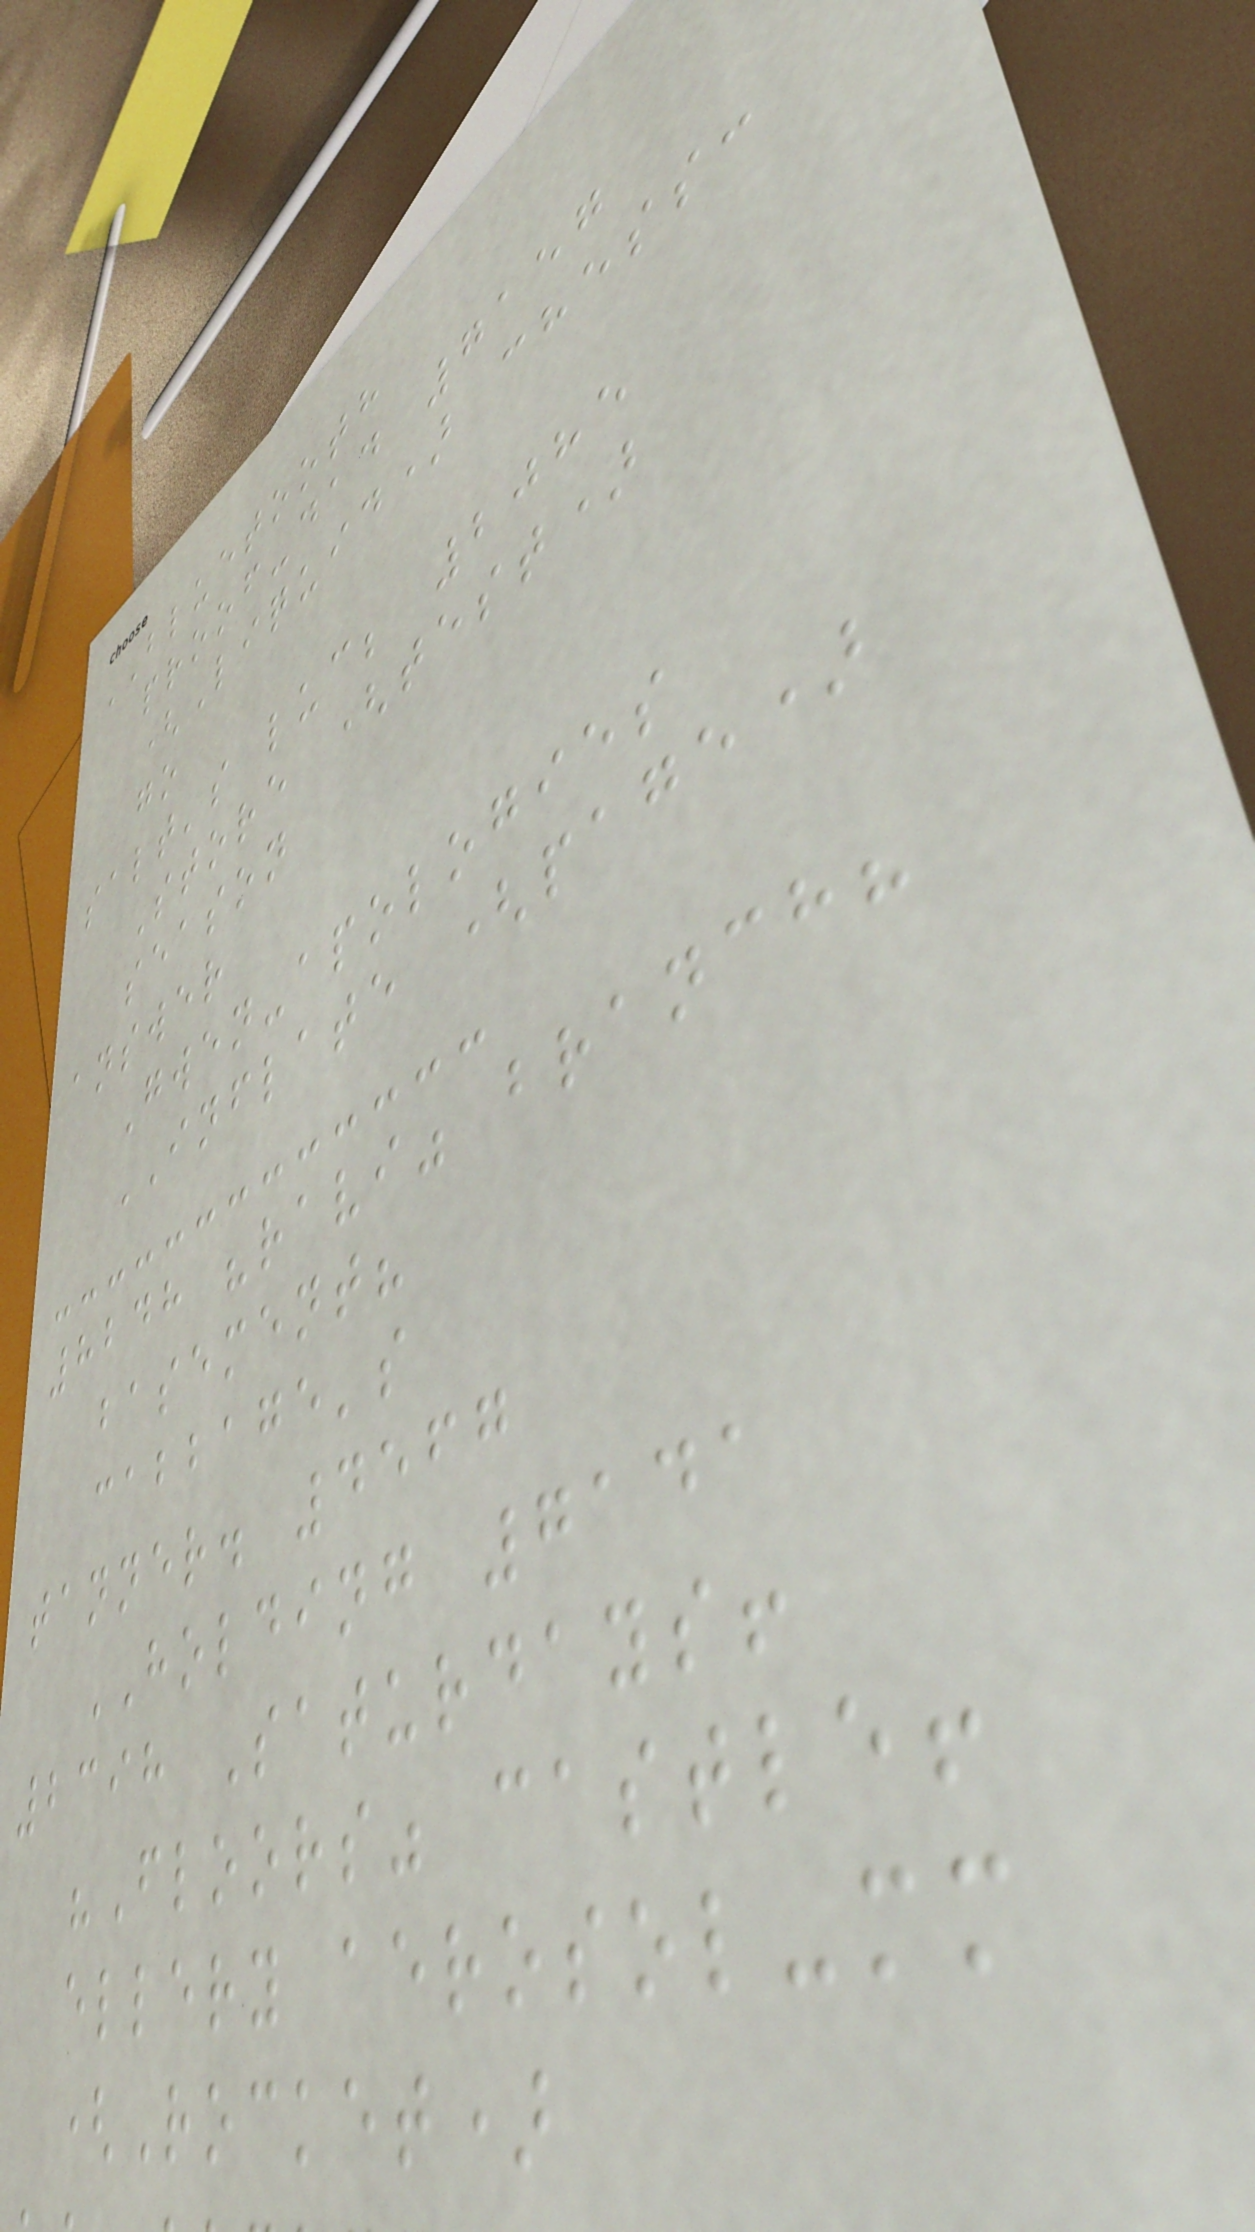BLUETOOTH
proof-dad 7157
(Liquid) chess:
go
salt's luc; 2085
Store (test)
season
answer
Gwen-apologies
INFLATE (page)
8248 "ravi" branch?
basement?
cabbage's
tanner. 4567
HOLDING 7141
2398 Saturdays!
"Floors" castle!
ellery aerosol-mm
(Rocket)
